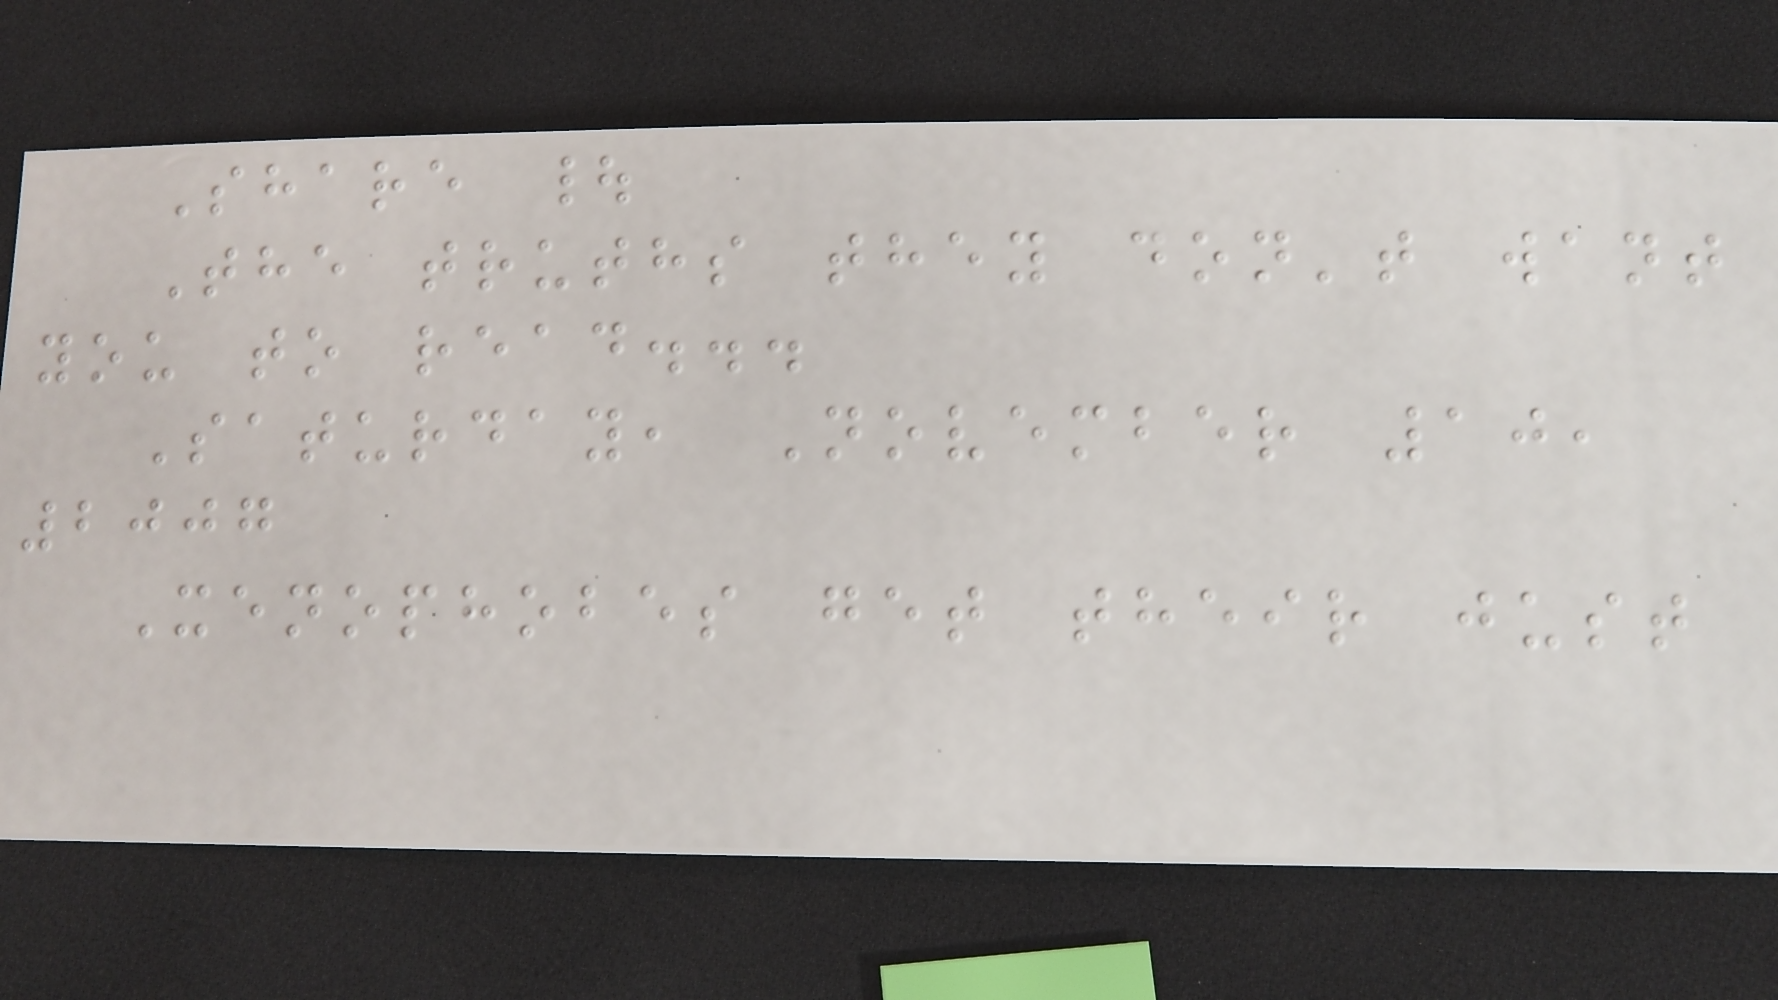Share |
The truths they don't want
you to read...
Saturday, November 10,
2007
Xenophobes get their just
